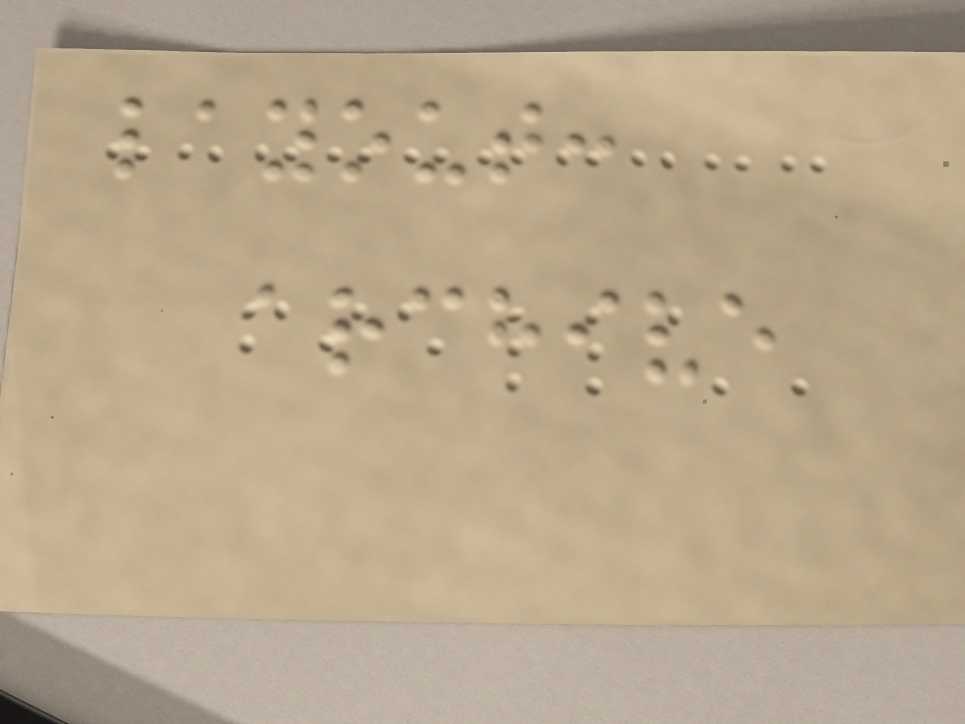layout:
archive
